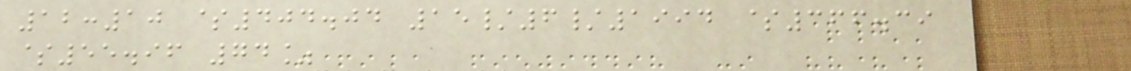12:10 $404.04 15/6/1994 $366.39
$55.96 74%
